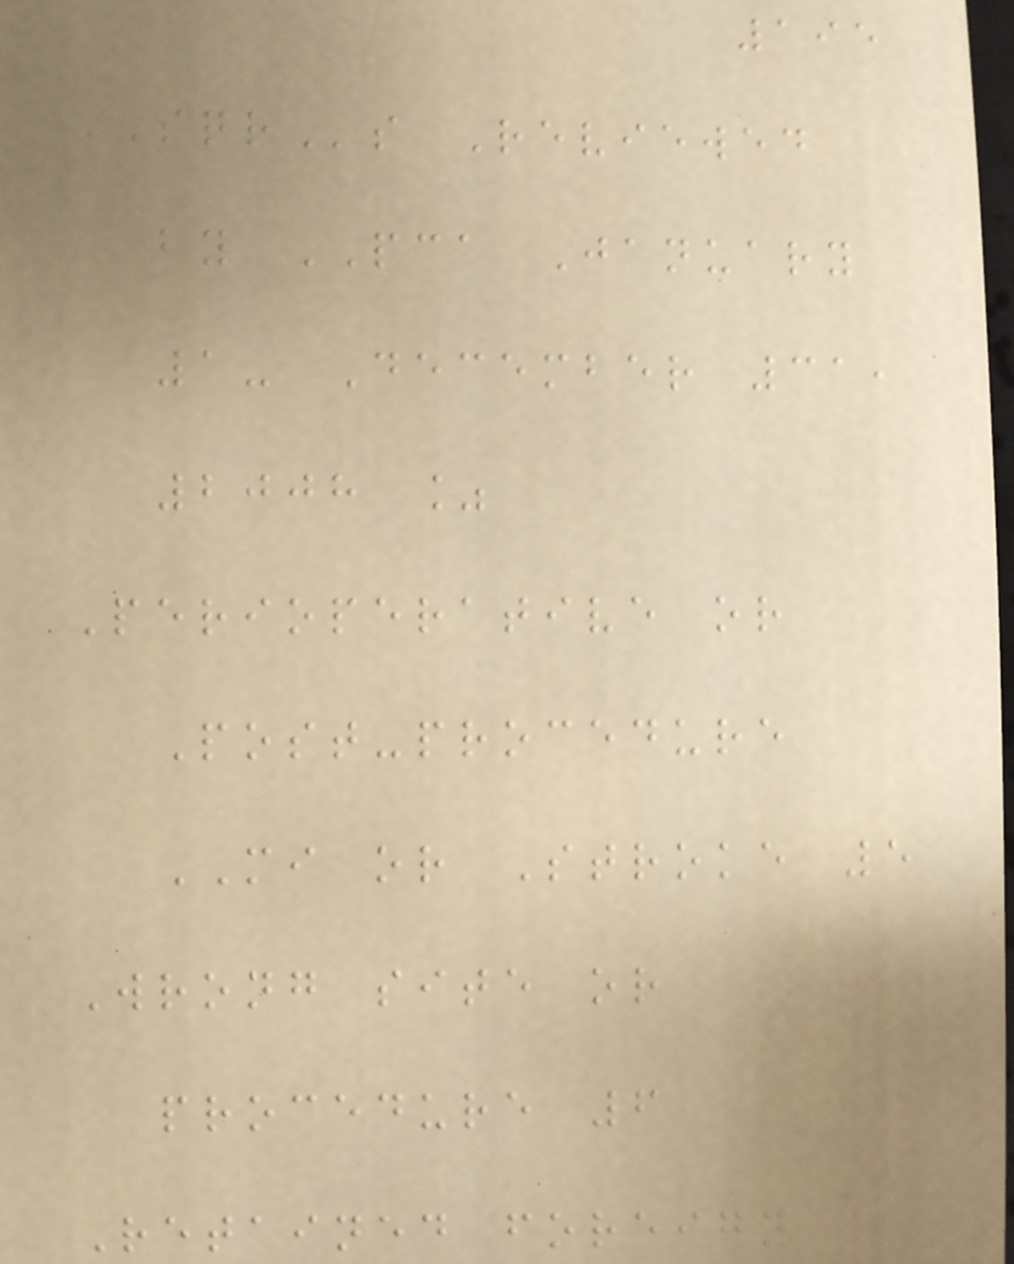195
SQRs Reviewed
by PCA January
1- December 31,
2008 %
Perioperative or
Post-procedure
MI or Stroke 5
Wrong site or
procedure 6
Retained foreign
